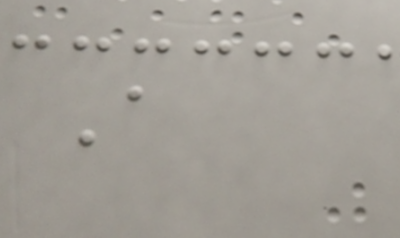A
